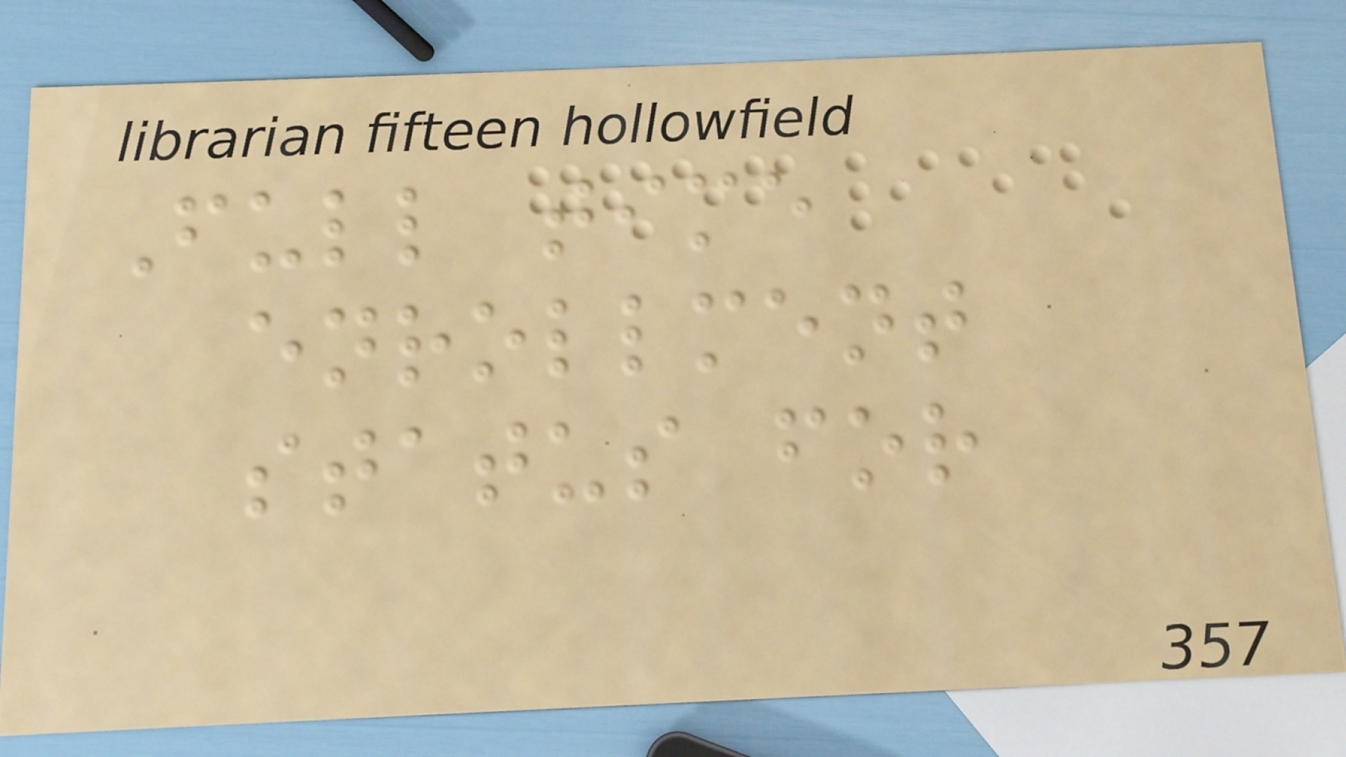Full time
enrollment
status for
